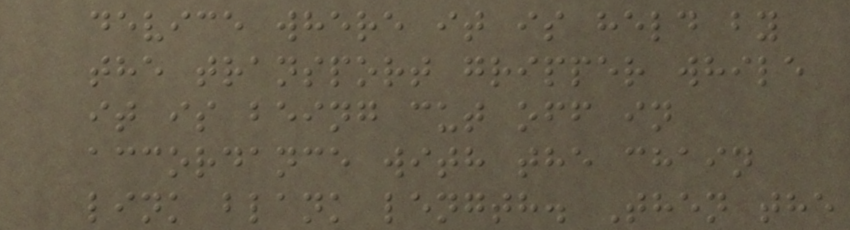device where it is held by
the transport gripper while
it is being cut off in
accordance with the chain
link blank length. Then the
